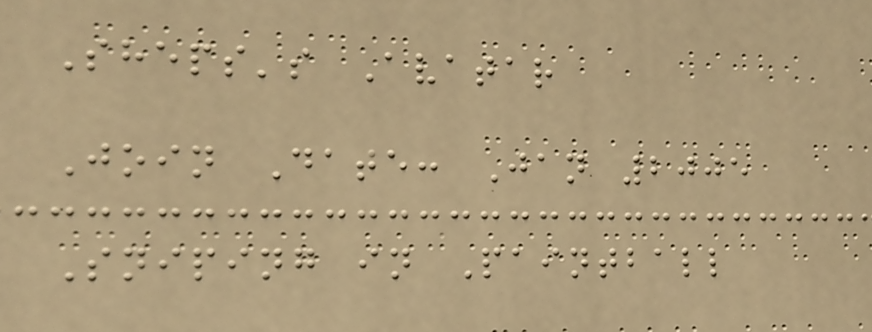Sheps's Avatar
Join Date: Jan 2005
Sniping in Paintball
